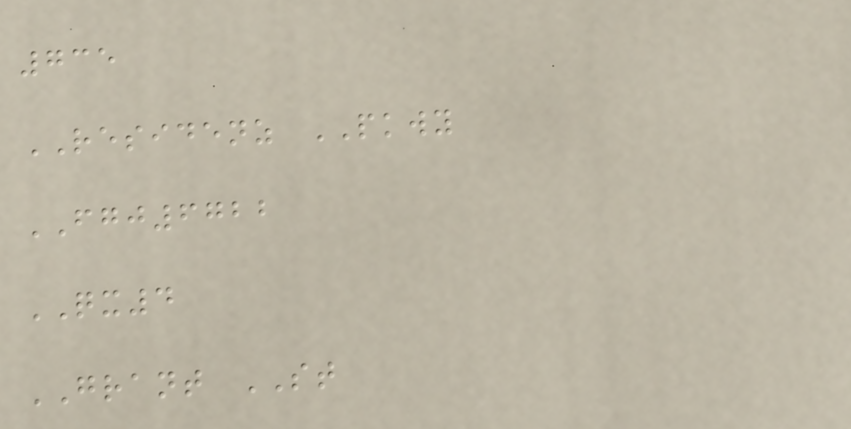735
RESIDENZ PKWY
FGJ6722
QX4
GRANT ST
